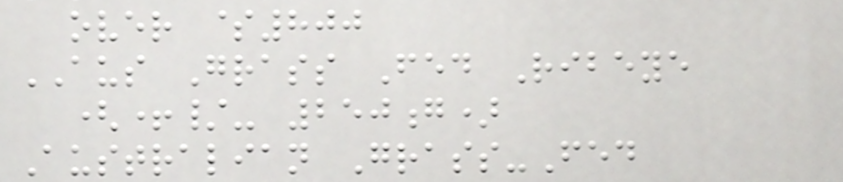over $800
AUS Grass Fed Ribeye
(+/- 250g)
Australian Grass-Fed
